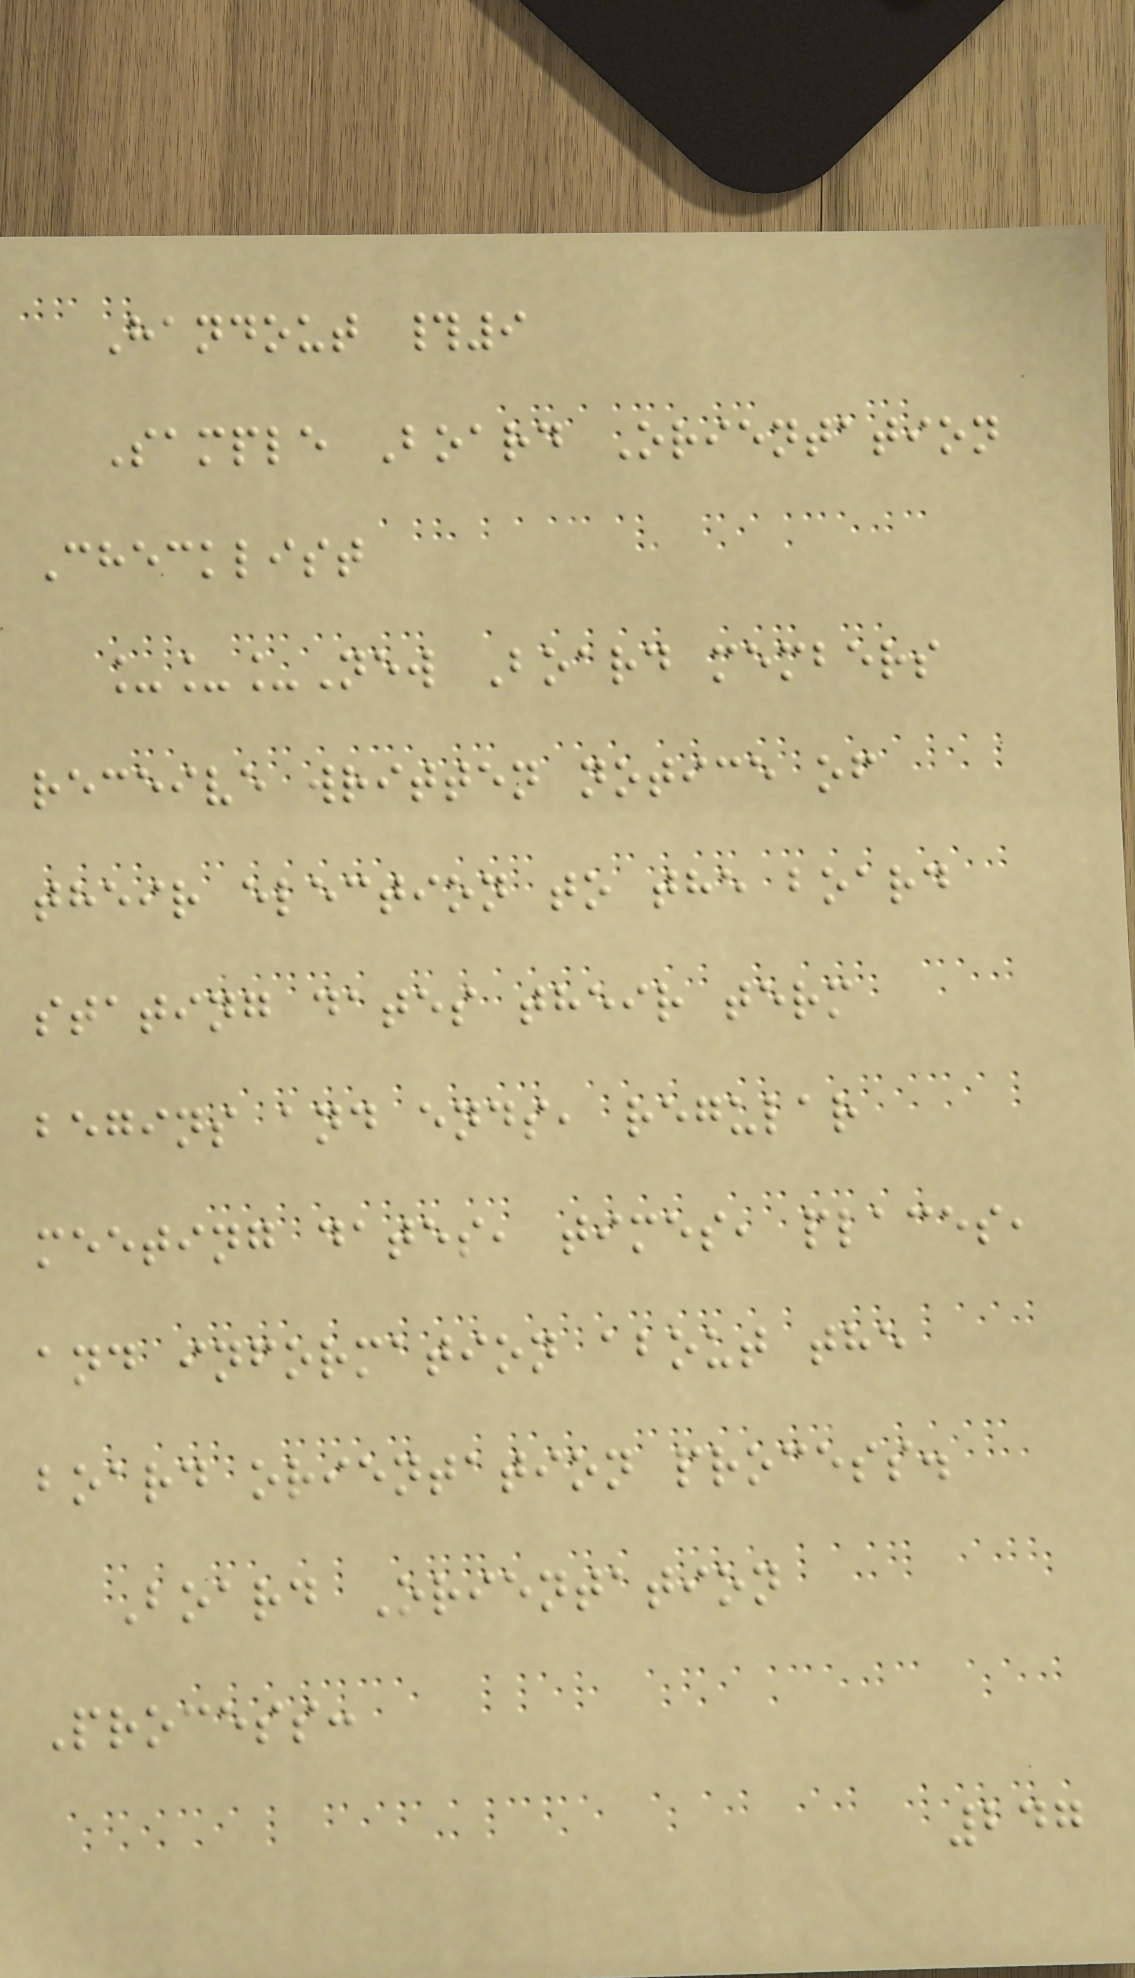Handout #9
Sample Board Orientation
Checklist
___New Board members
receive written notice of
their election to the board
stating dates their term
begins and ends, regular
meeting dates, times, places,
and information about the
board orientation process.
Board Orientation
Process:
247
